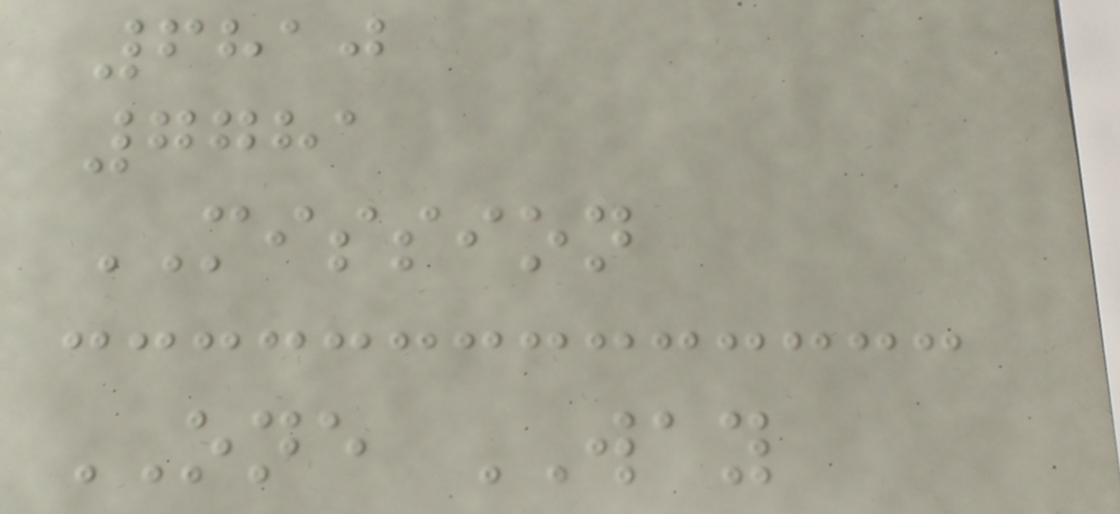6810
7781
MISSION
ONE WAY
